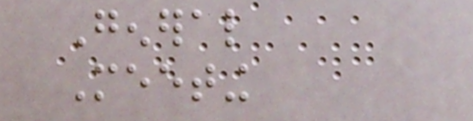General
Meeting
